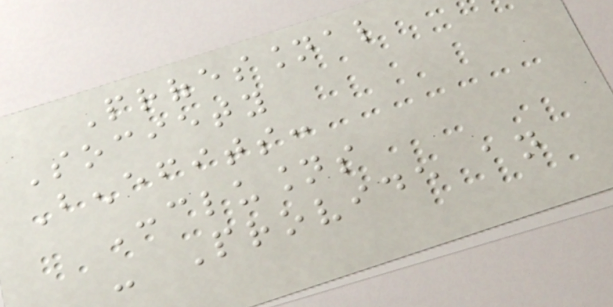Professional
Society
Benefits:
Conclusions
- Provide an
